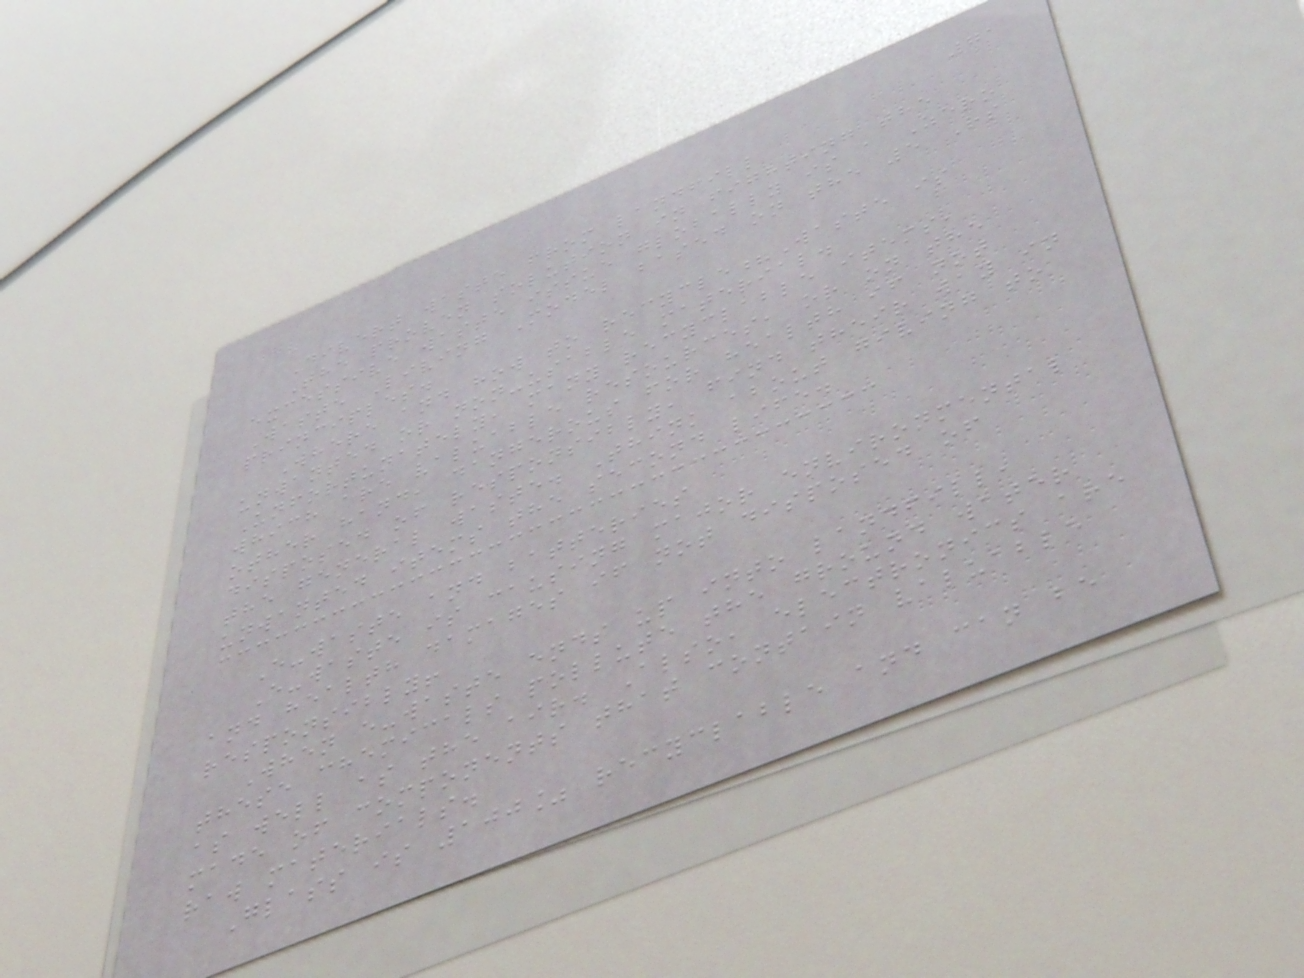71
Divert waste from landfill
The proven solution in fighting the
excessive waste issue globally is a Zero
Waste Living Model based on the 5 Rs
principles.
Where and how to recycle?Waste is
unwanted or non-usable material.
Unfortunately, many recyclable items,
which are valuable resources, or on the
other hand, dangerous for health if not
disposed of responsibly, find their way in
the general waste. Think about giving to
unwanted items the second life.
E-waste and batteries
E-waste is causing major environmental
and health damages if not disposed of
responsibly!
When e-waste ends up into landfill,
these chemicals pollute the ground water
as well as the air. Also, electronics are
made of components that contain valuable
raw materials.
Glass is 100% recyclable and can be
